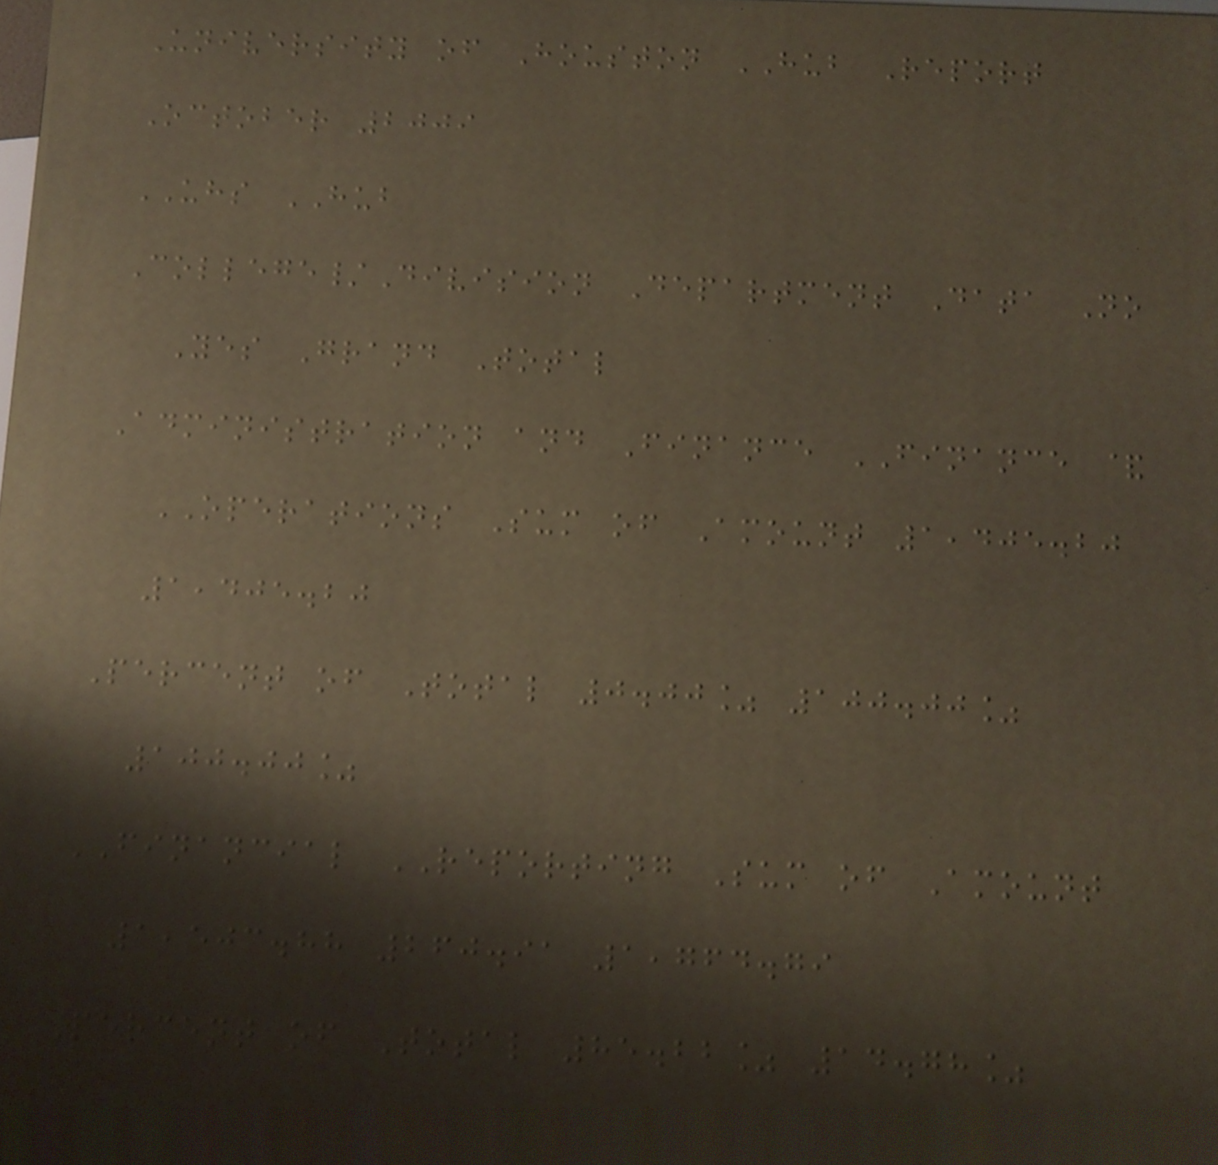University of Houston HUB Report
October 2009
UHS HUB
College/Division Department Data No
Yes Grand Total
Administration and Finance FINANCE &
OPERATIONS Sum of Amount 1,405.20
1,405.20
Percent of Total 0.00% 100.00%
100.00%
FINANCIAL REPORTING Sum of Amount
1,503.88 260.91 1,764.79
Percent of Total 85.22% 14.78%
